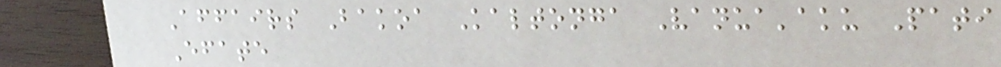Affairs Bakoa Kaltonga Vanua'aku Pati
Efate
